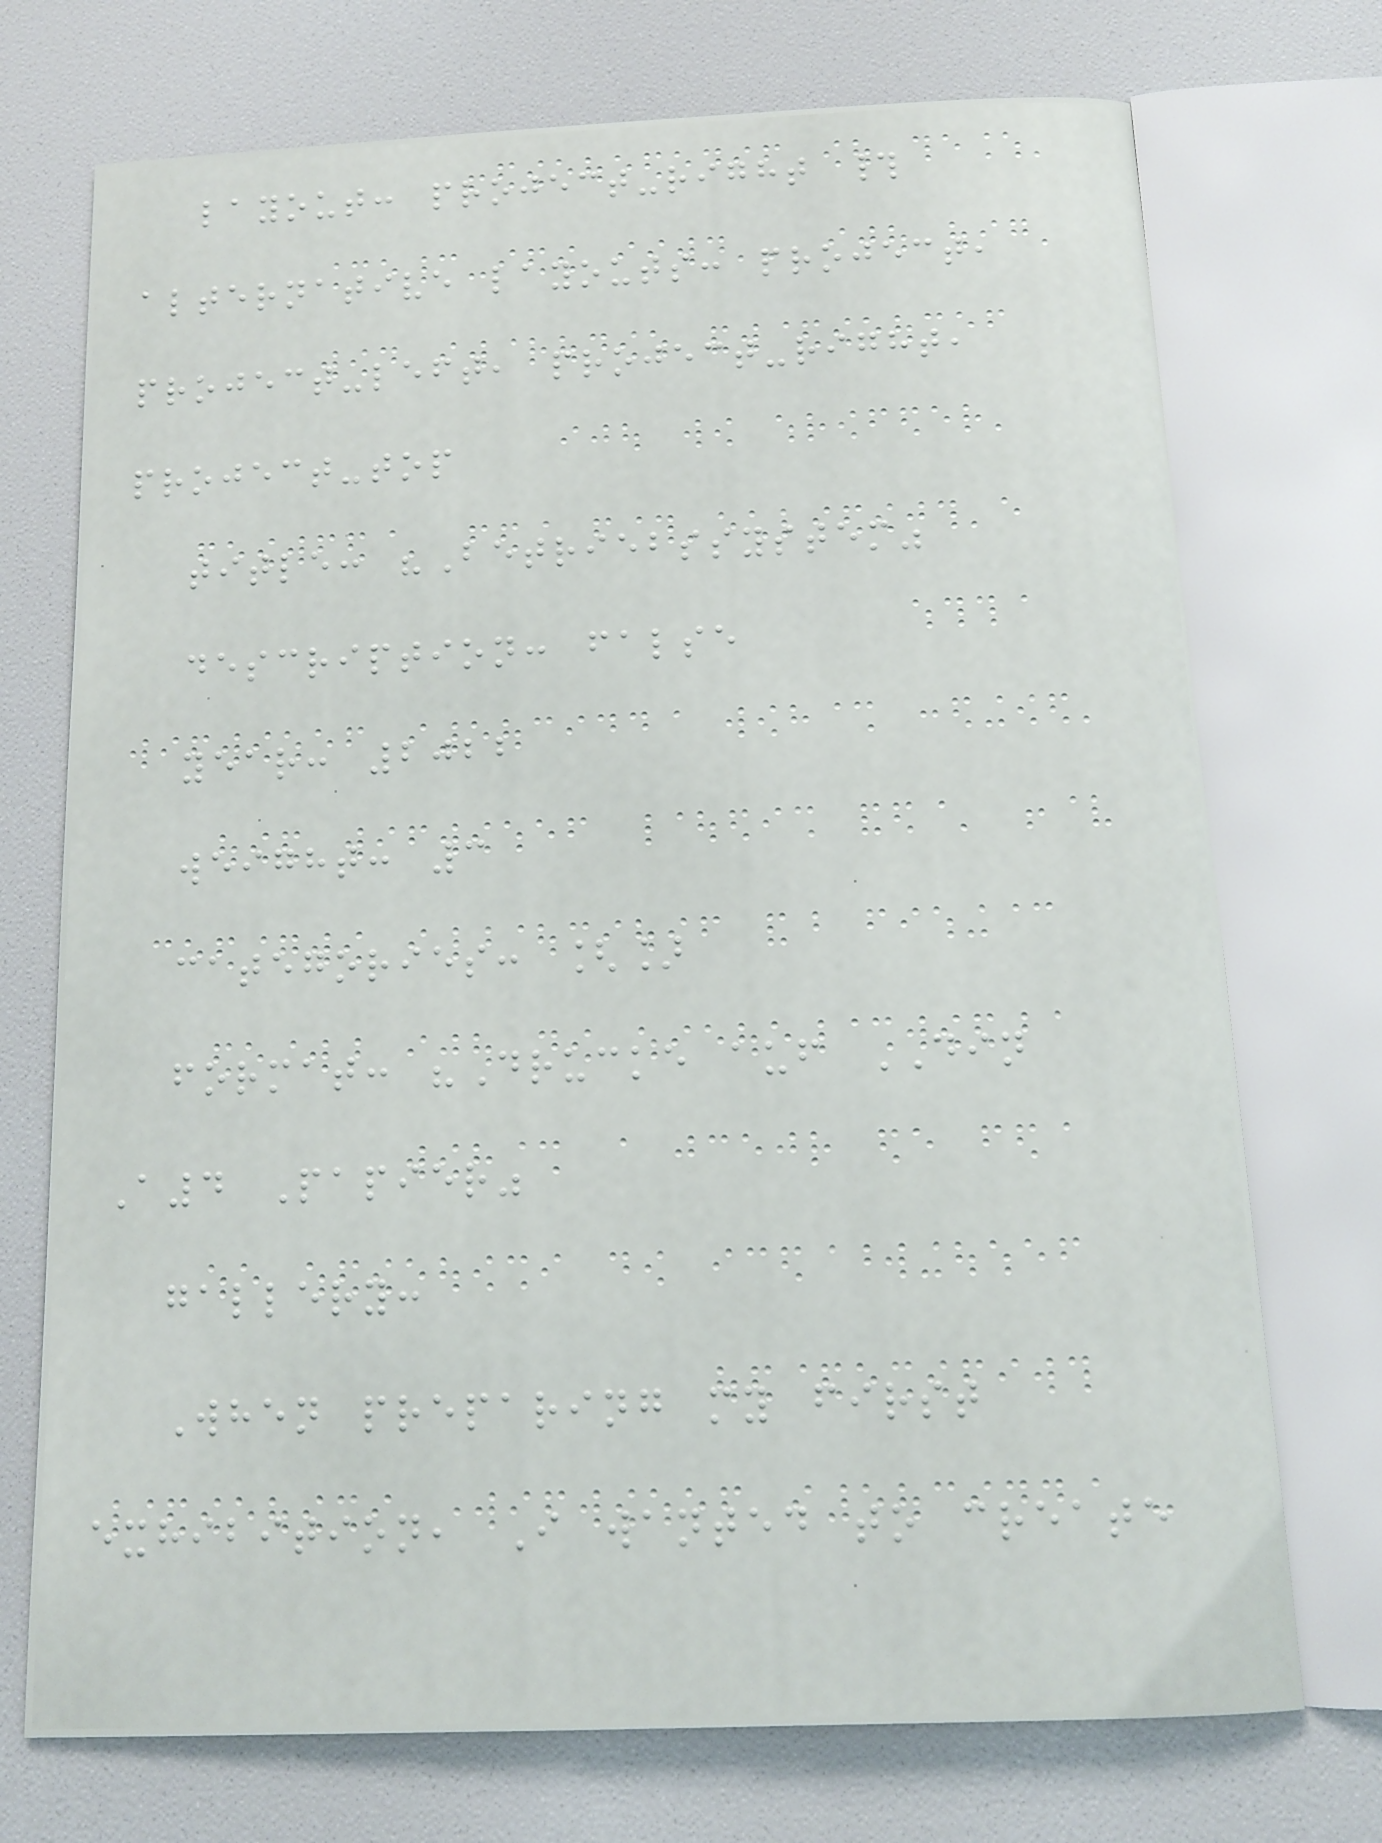layout: project-right #
alternative layouts: project,
project-left, project-right,
project-top
title: "Betriebssystem"
description: false
year: 2022
weight: 3
categories: []
format: "Drucke auf DIN
A4 Papier"
gallery:
When preparing my first
exhibition, I wanted to create
